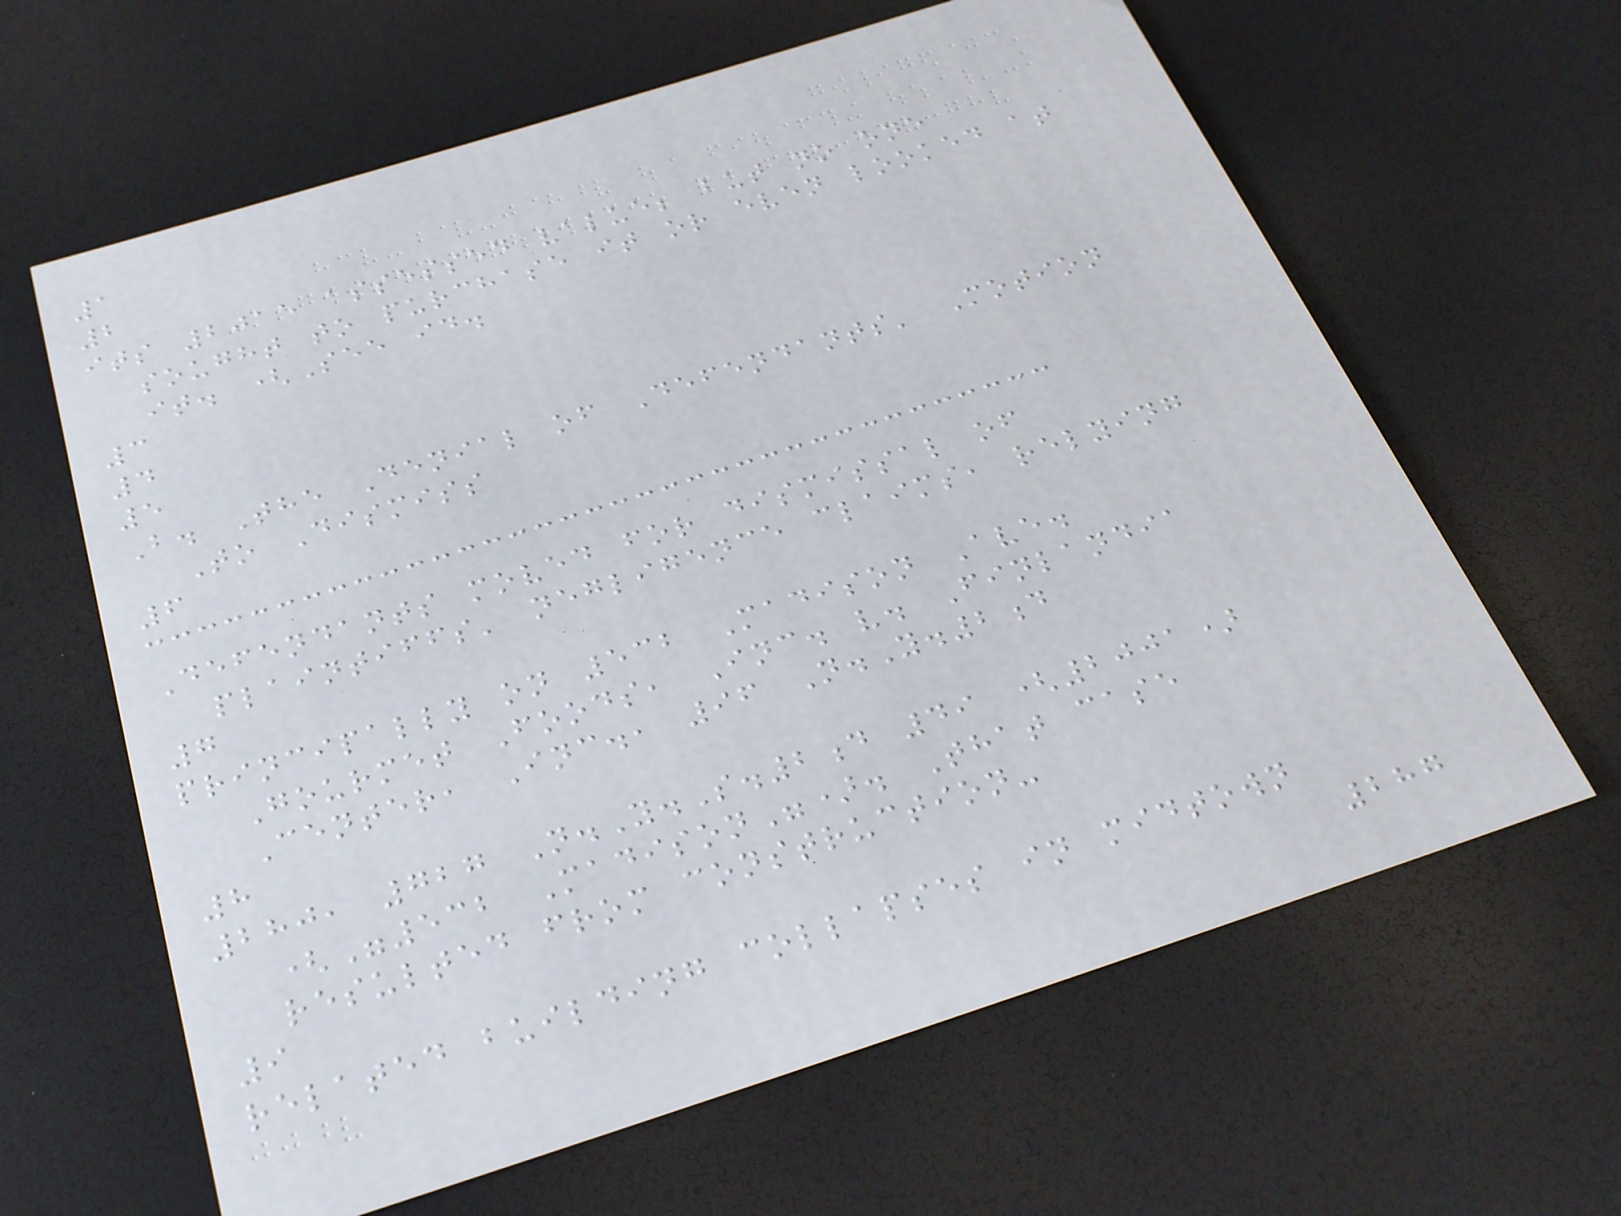1
2
its 2015 assessed value; but no one
sought to purchase it or even looked at
it. (See id.
3
4
5
B. The Denial of Defendants' Motion
To Dismiss
6
Defendants moved for dismissal of
plaintiffs' negligence claims, relying
7
principally on 532 Madison Ave.
Gourmet Foods, Inc. v. Finlandia
Center, Inc., 96 N.Y.2d
8
280, 727 N.Y.S.2d 49 (2001)
("532 Madison"). That case
resulted from construction-
9
related building collapses in midtown
287
